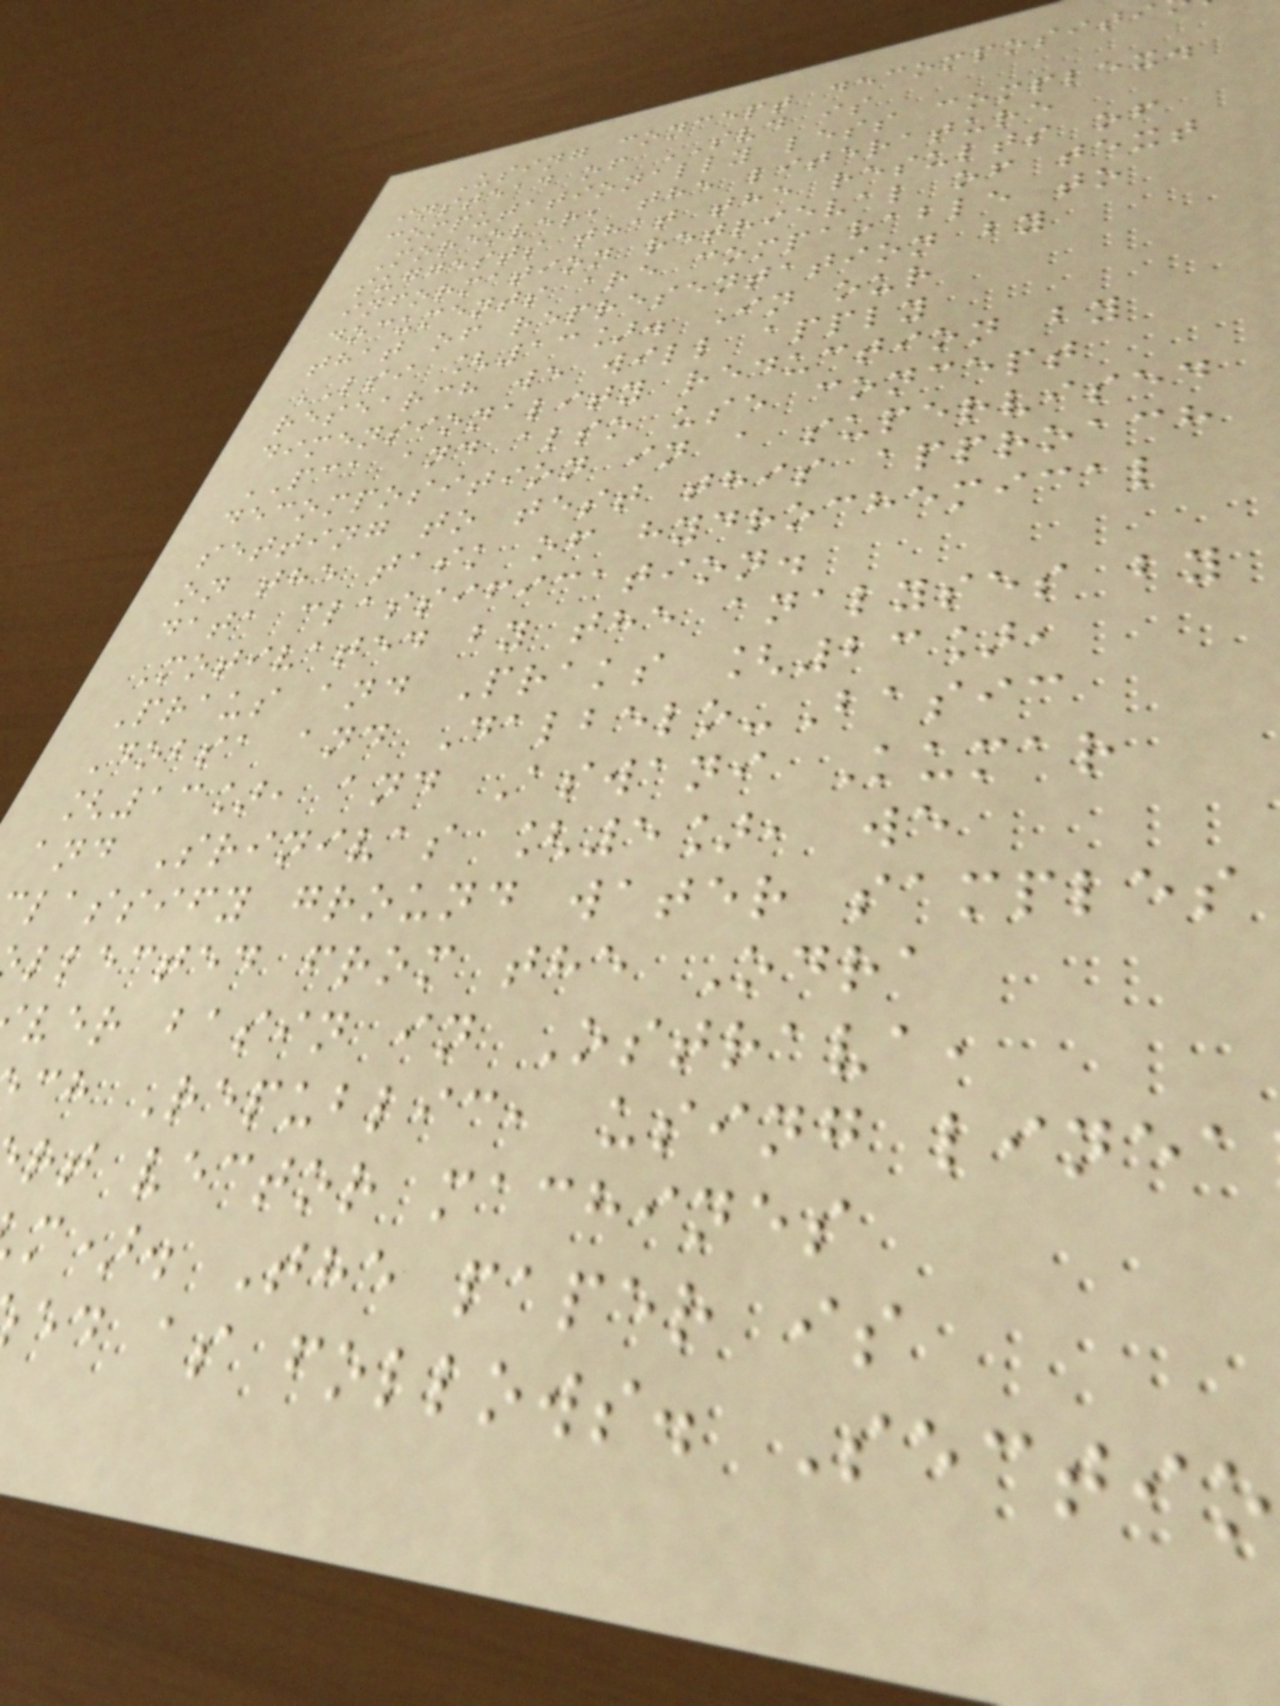Using concept decompositi
instead of SVD is
computationally less complex.
Moreover, the literature
suggests that the results of
information retrieval of text
documents are comparable to
that of representation by
LSI [13]. In our
research we will apply
dimensionality reduction by
PCA and also use concept
decomposition in a supervised
setting to test this approach
on the task of hydrochemical
data classification.
Motivated by the analyses by
Praus and Praks [23],
Dobsa and Dalbelo-Basic
[13], and Aswani Kumar
and Srinivas [5], we
lassify ground water samples
llected from the Odra
ver basin in Ostrava,
ch Republic, using linea
rt vector machines
m). The paper is
ed as follows. Sectio
